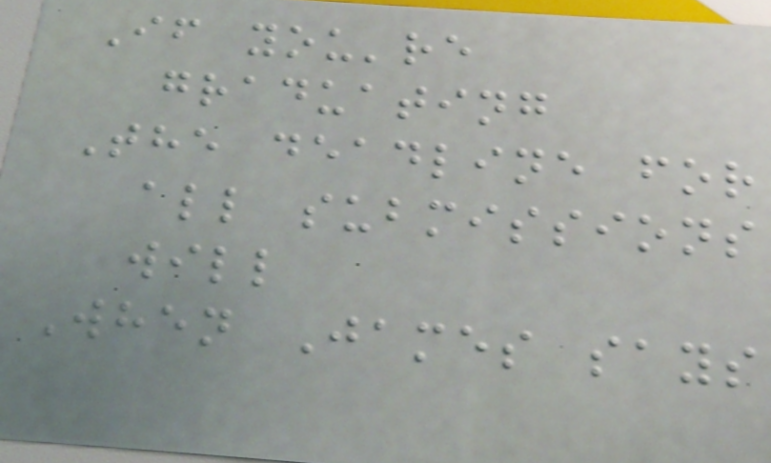If you're
graduating
The deadline for
all submissions
will
When James says
